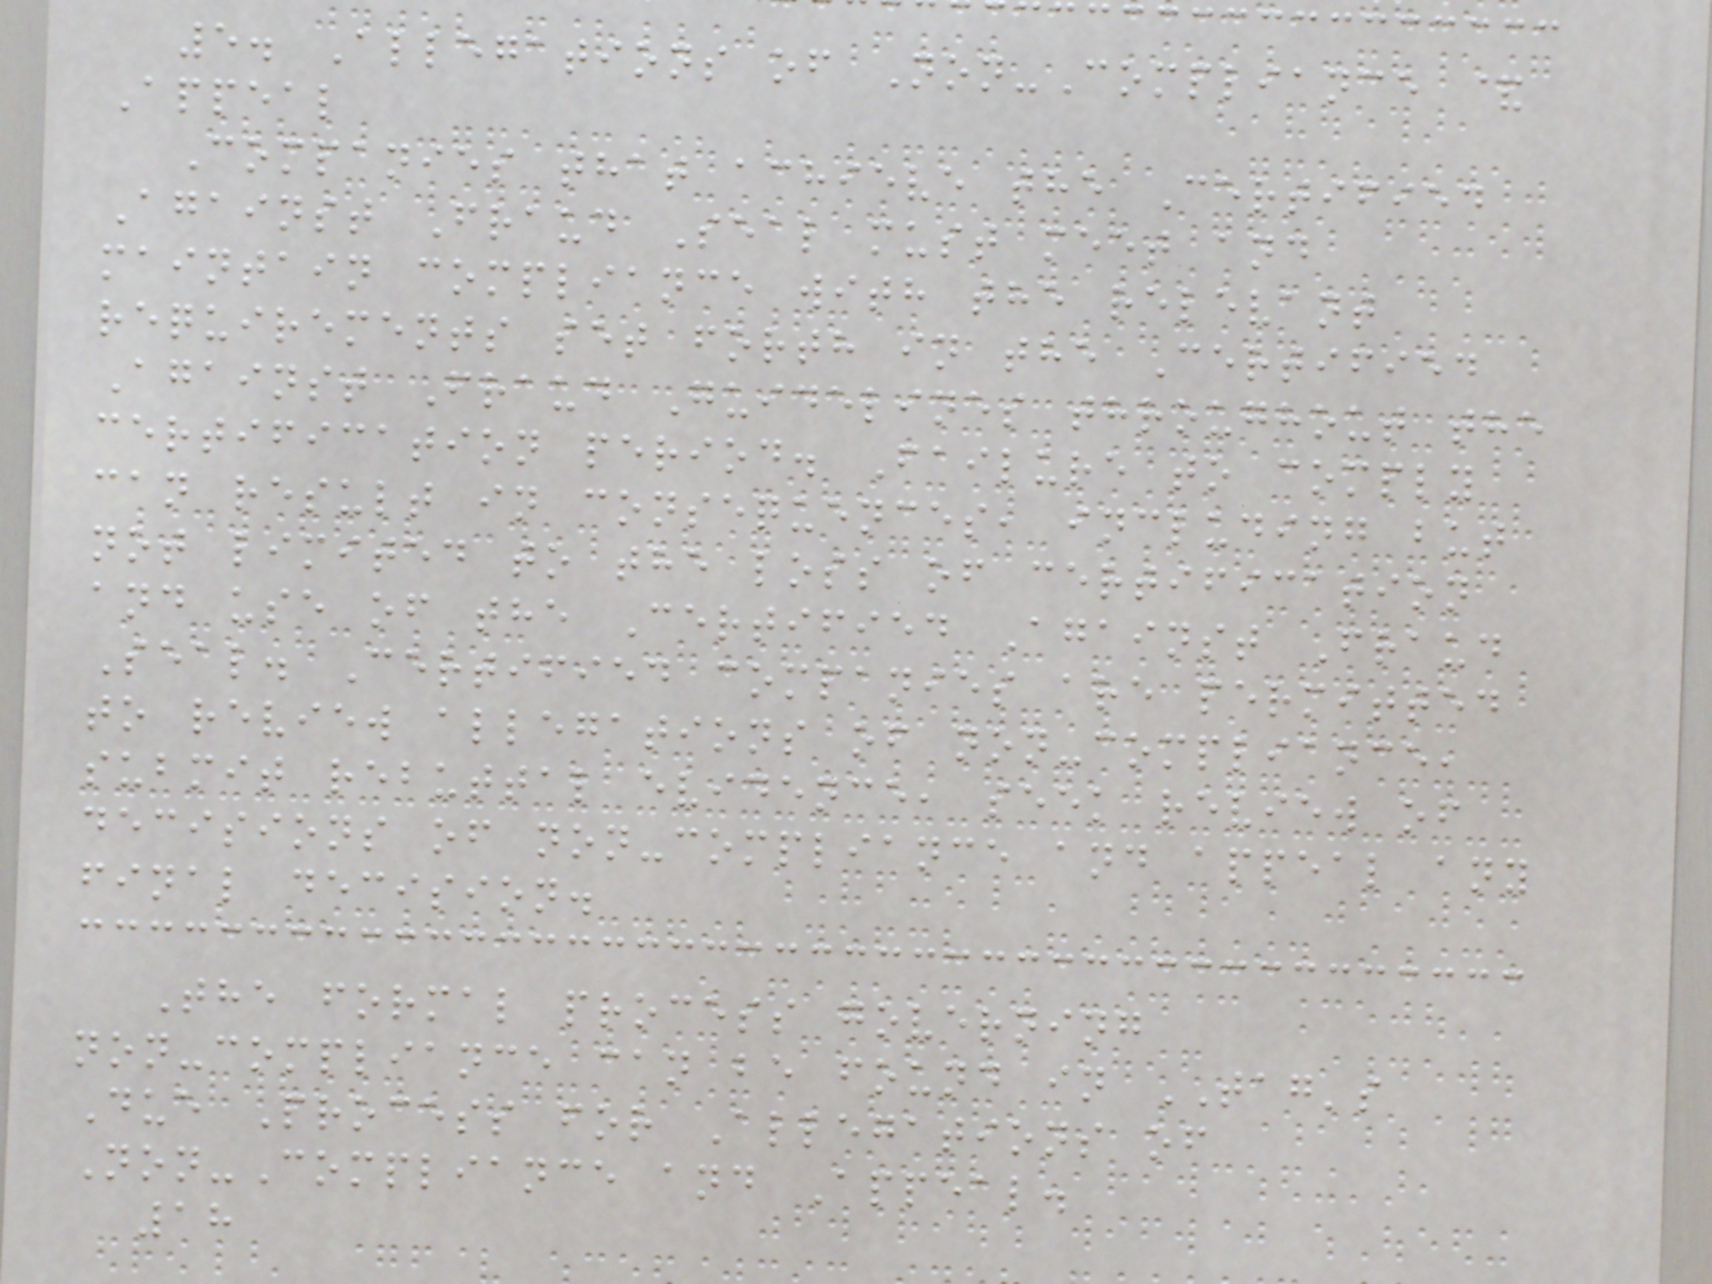5. Allegations of Non-Compliance &
Appeal
Companies that achieve the Certified
Against Fraud Seal must meet and
maintain compliance with the relevant
requirements set forth in the Certified
Against Fraud Guidelines throughout the
certification period. Failure to comply
can result in consequences, including but
not limited to the loss of certification
and use of the Certified Against Fraud
Seal. Certified companies are permitted
to review allegations of non-compliance,
submit rebuttal evidence, seek review of
decisions of non-compliance and appeal any
final decision.
The formal process governing
non-compliance can be found in TAG's
Due Process for Allegations of
Non-Compliance and Appeal.
18
